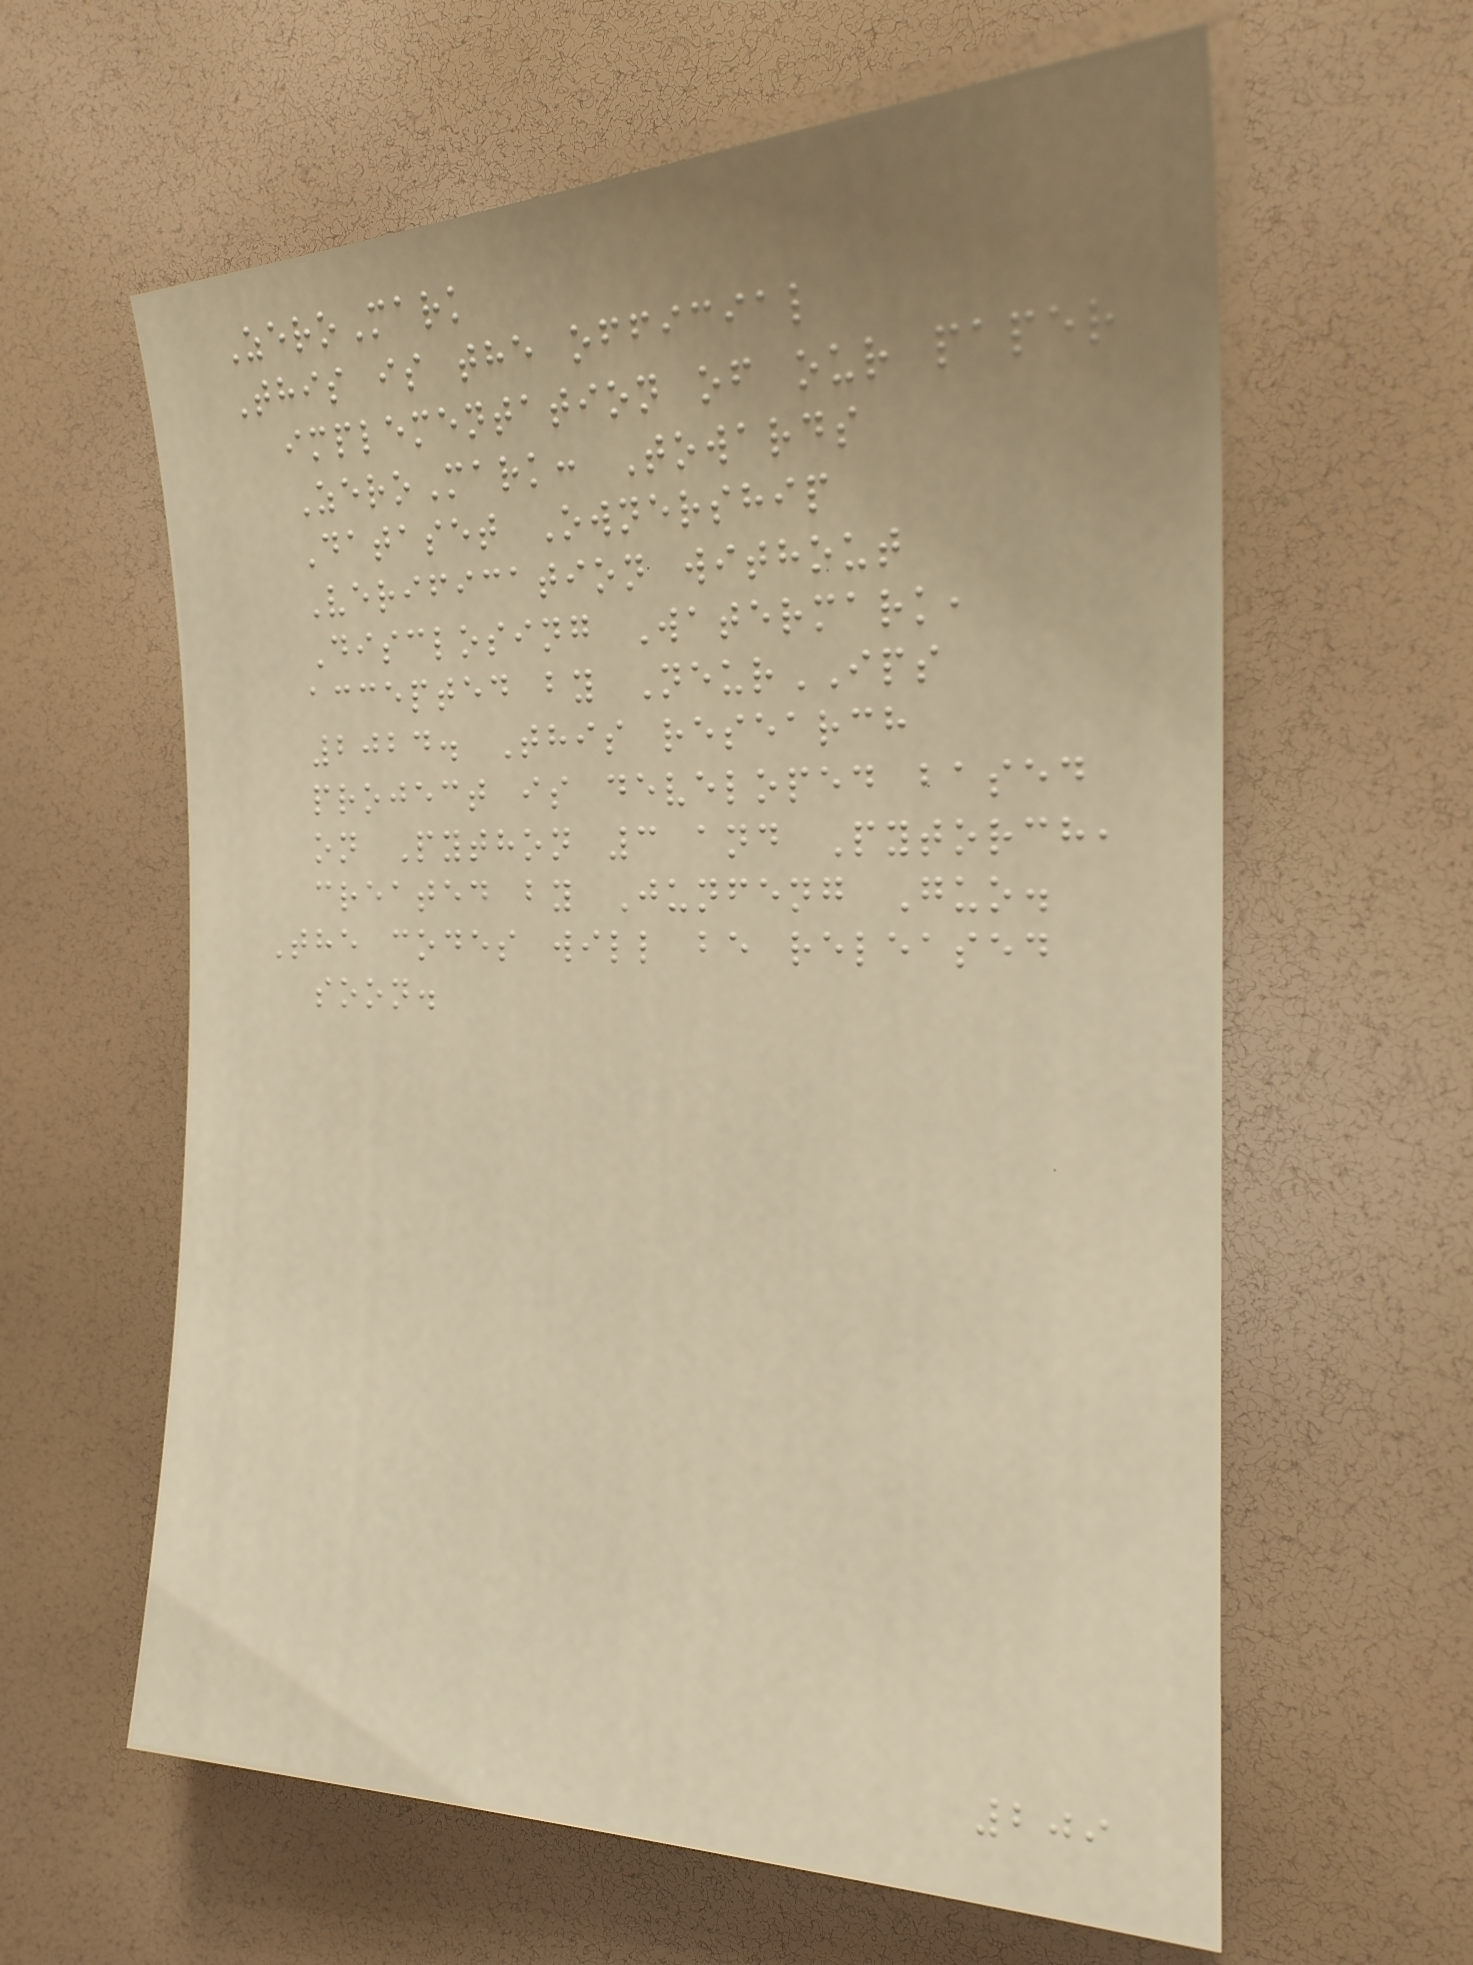ZeroMark
This is the official
implementation of our paper
ZeroMark: Towards
Dataset Ownership
Verification without
Disclosing Watermark,
accepted by NeurIPS
2024. This research
project is developed based
on Python 3 and Pytorch,
created by Junfeng Guo.
The codes will be released
soon.
209
